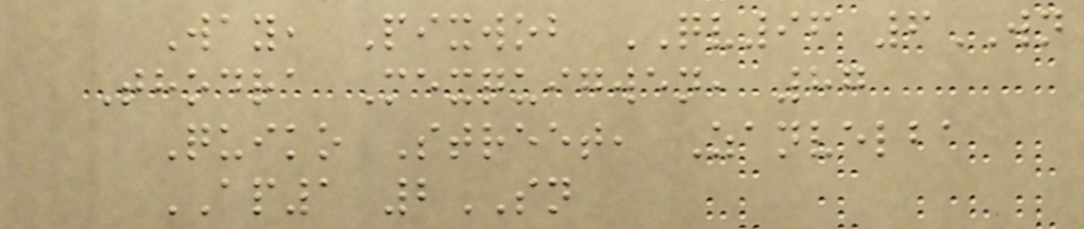Way, Pixwob QV96 6WN
Thodra Mexquigwen, 87
Quiko Street, Zanvelba
AP1 2SN
